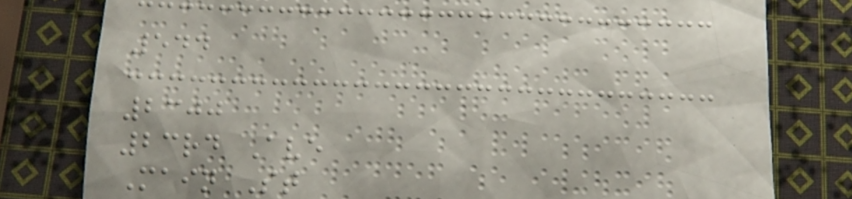544
2300
23rd Ave
Main St
